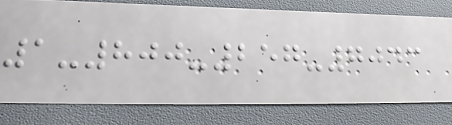1-800-257-7043
